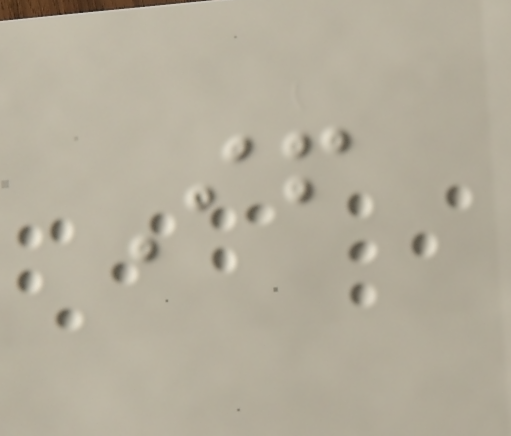If
